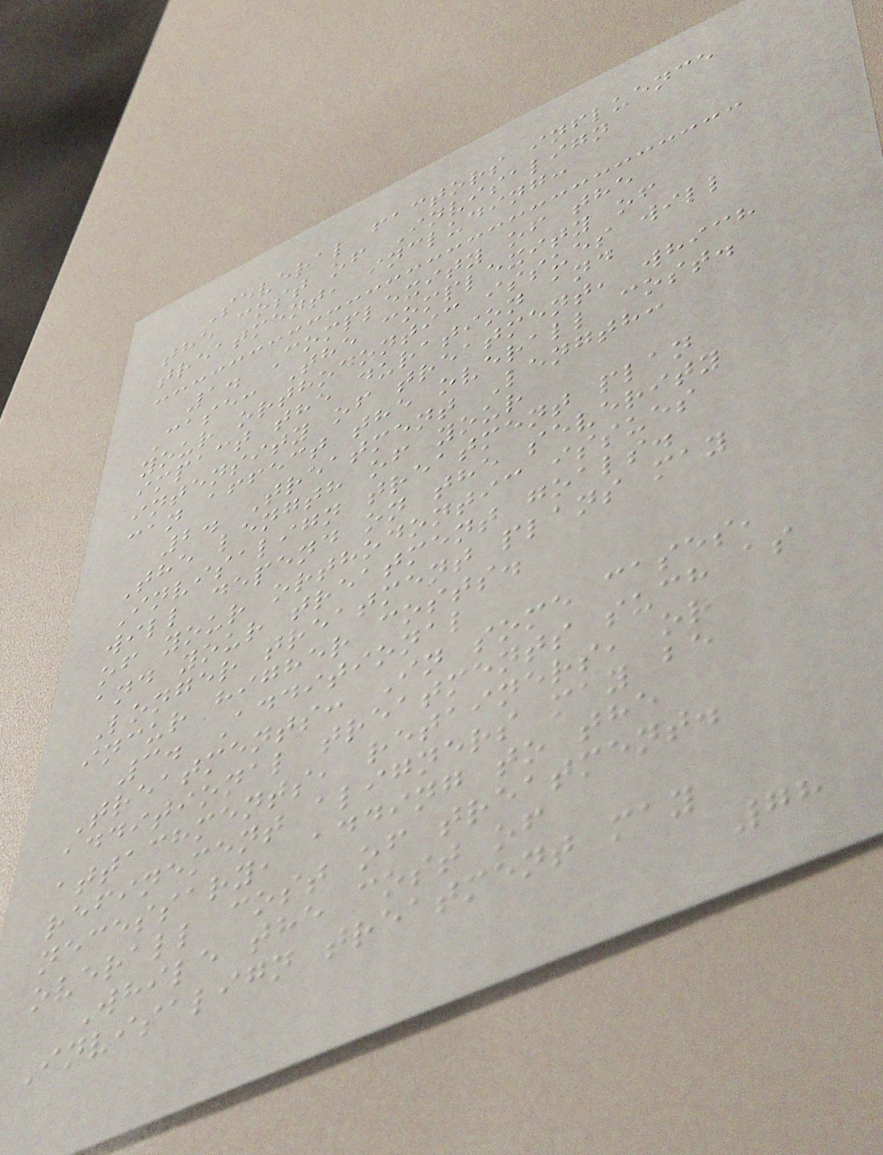Several factors influence
the cost of Invisalign
treatment, including:
1. Complexity of the
Case: The complexity of
your orthodontic issues will
impact the duration and
intensity of treatment, which
can affect the overall cost.
2. Treatment Length:
The length of your
Invisalign treatment plan
will depend on the severity
of your orthodontic issues
and your treatment goals.
Longer treatment plans may
incur higher costs.
3. Additional
Treatments: In some cases,
additional treatments such as
attachments, retainers, or
refinement aligners may be
necessary, adding to the
overall cost of treatment.
While the cost of
Invisalign treatment may
78
